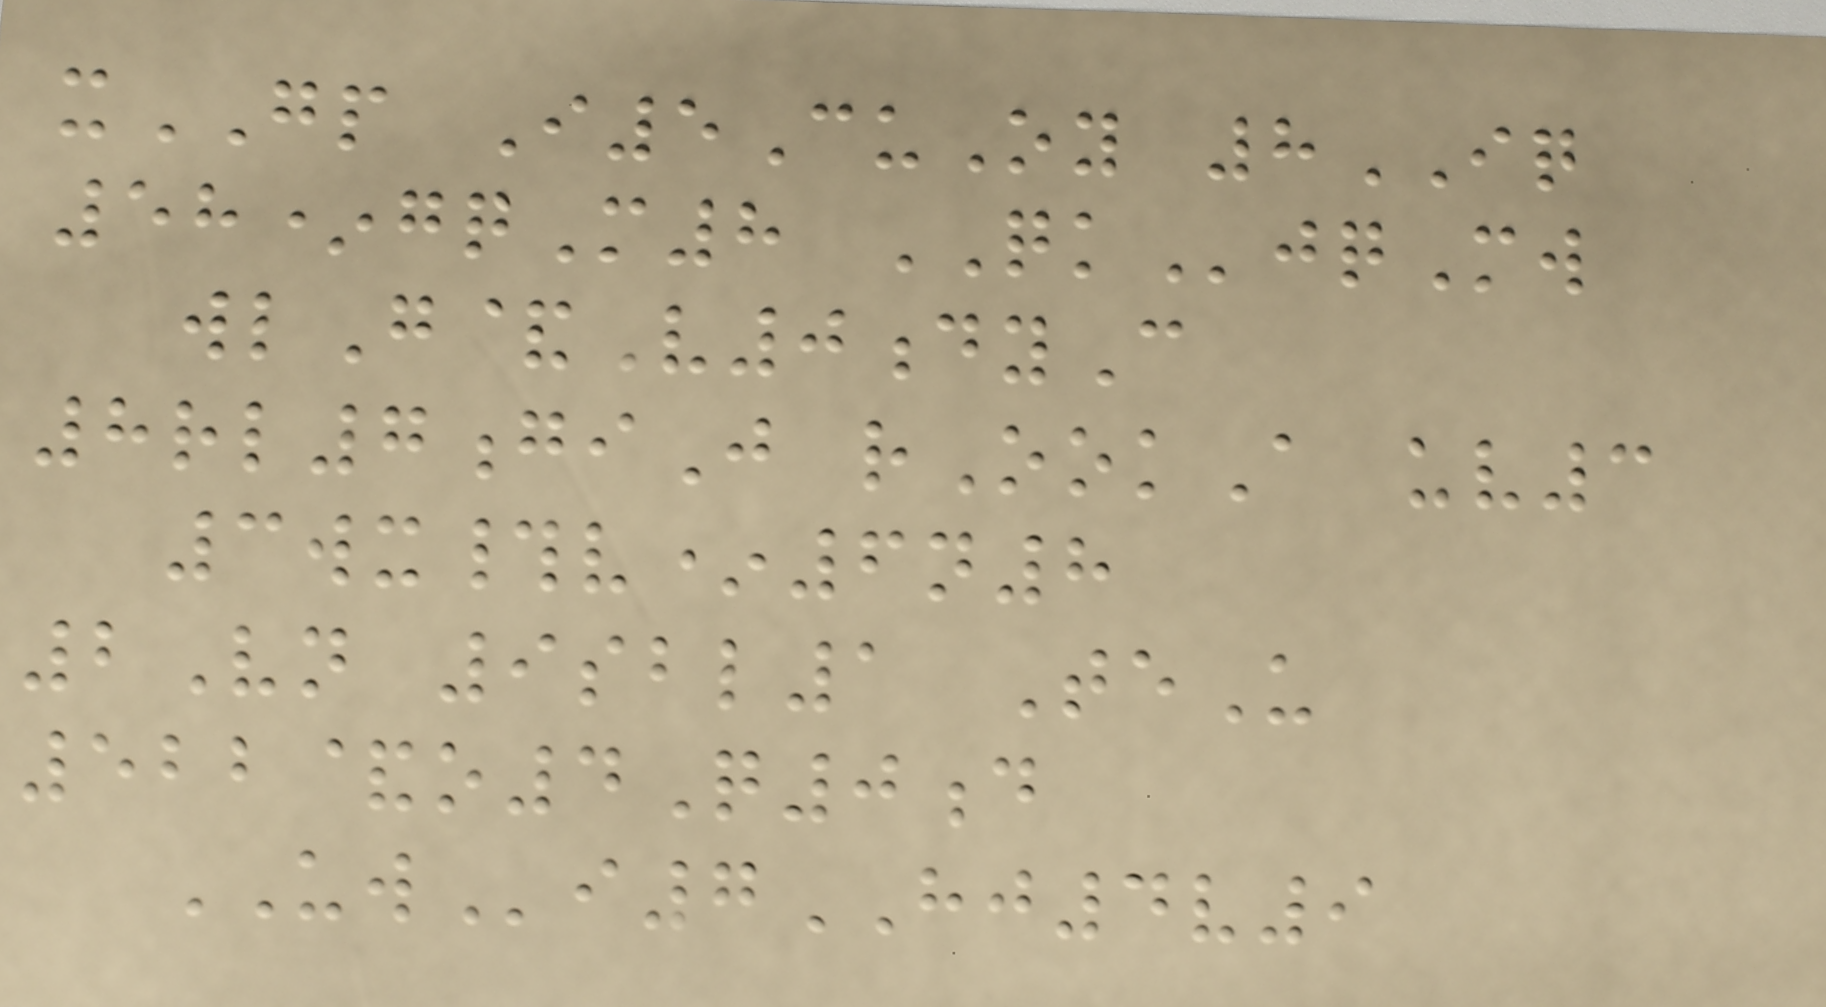xGP I5CuOy 8IQ
58*gqM8 QKjqMw
wlG&V0dyC
8rl7giJ rOokA uv3
3wx#v*6n8
2Vn 9sbl1 TeU
522&o4Q0d
UWi7HJ4v9
